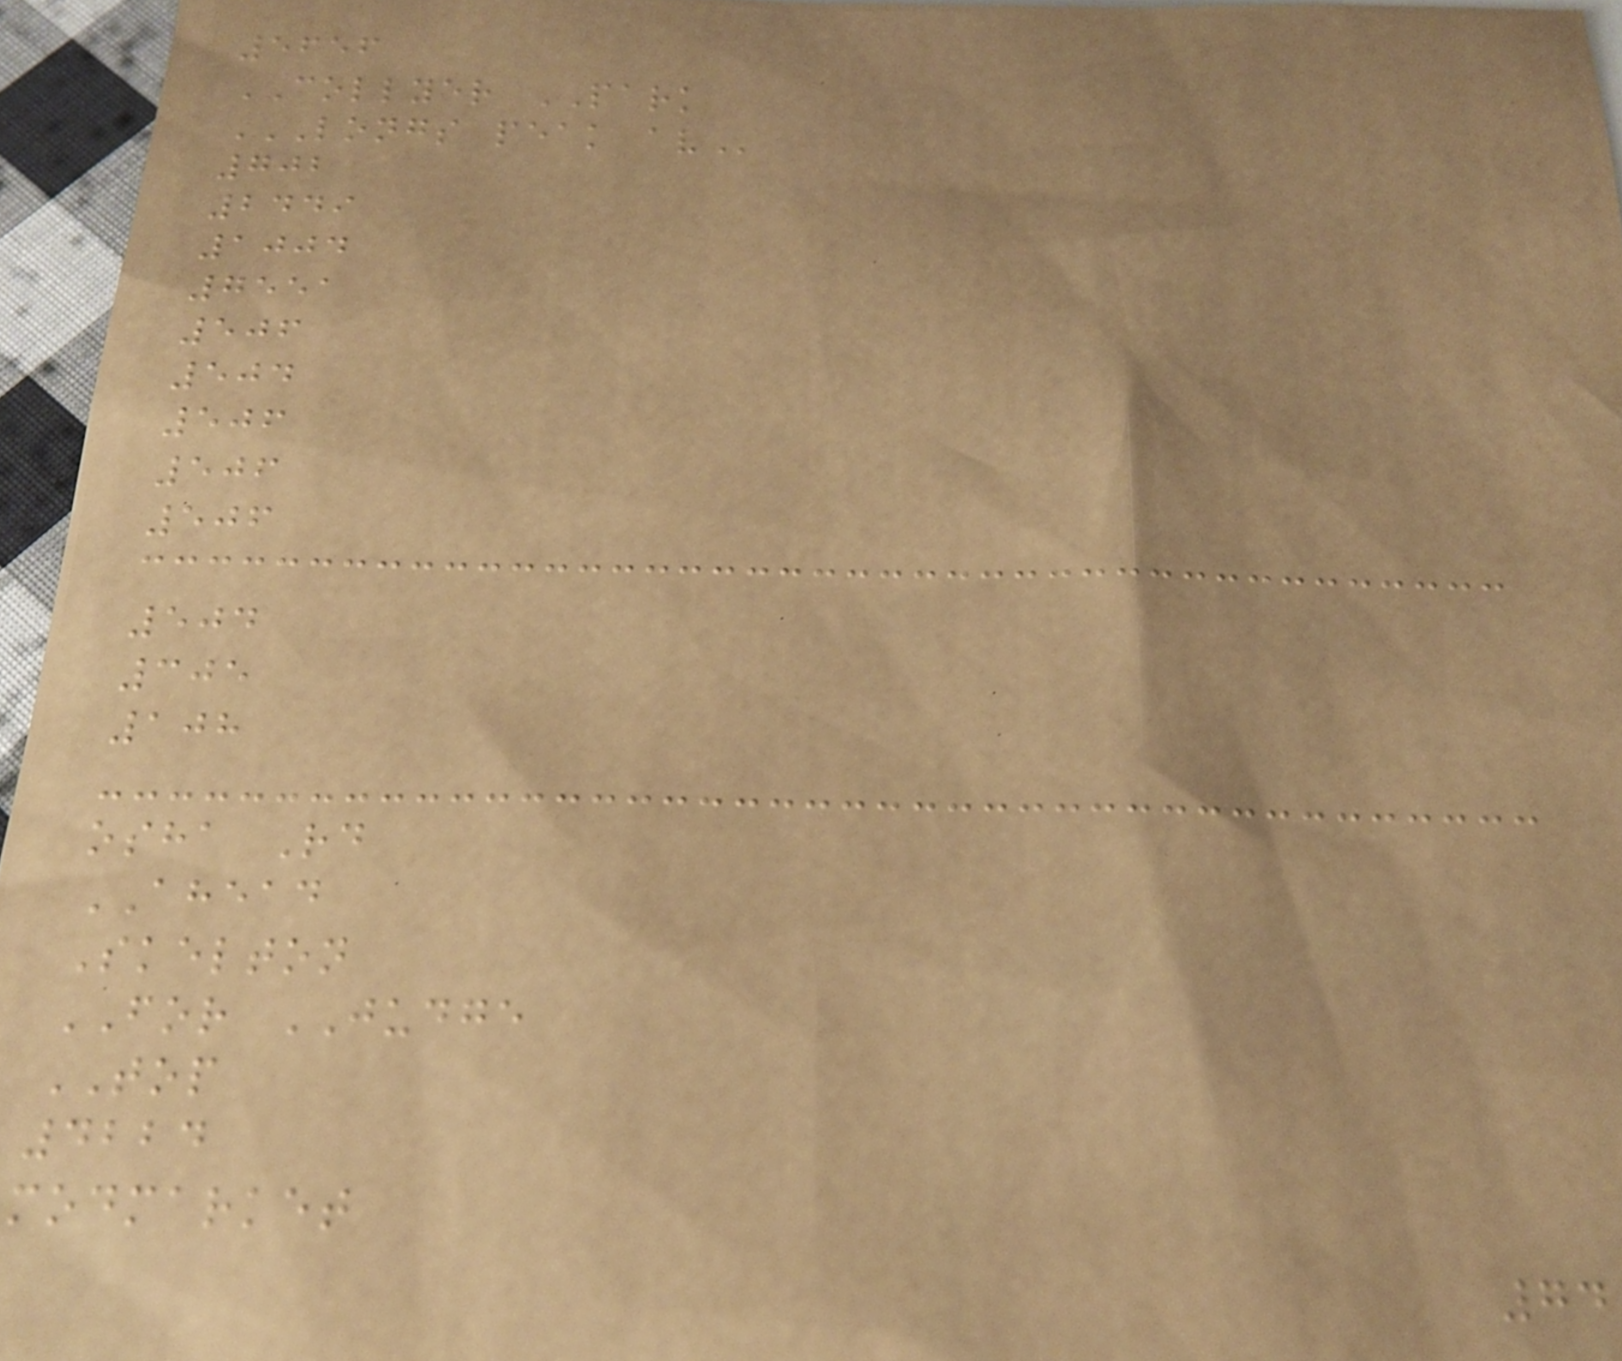5656
COLLYER PARK
LONGS PEAK AV
702
2449
1004
7551
506
504
506
506
506
504
305
108
osha Rd
AHEAD
Skelton
FOR JUDGE
TOP
4224
modmarket
74
